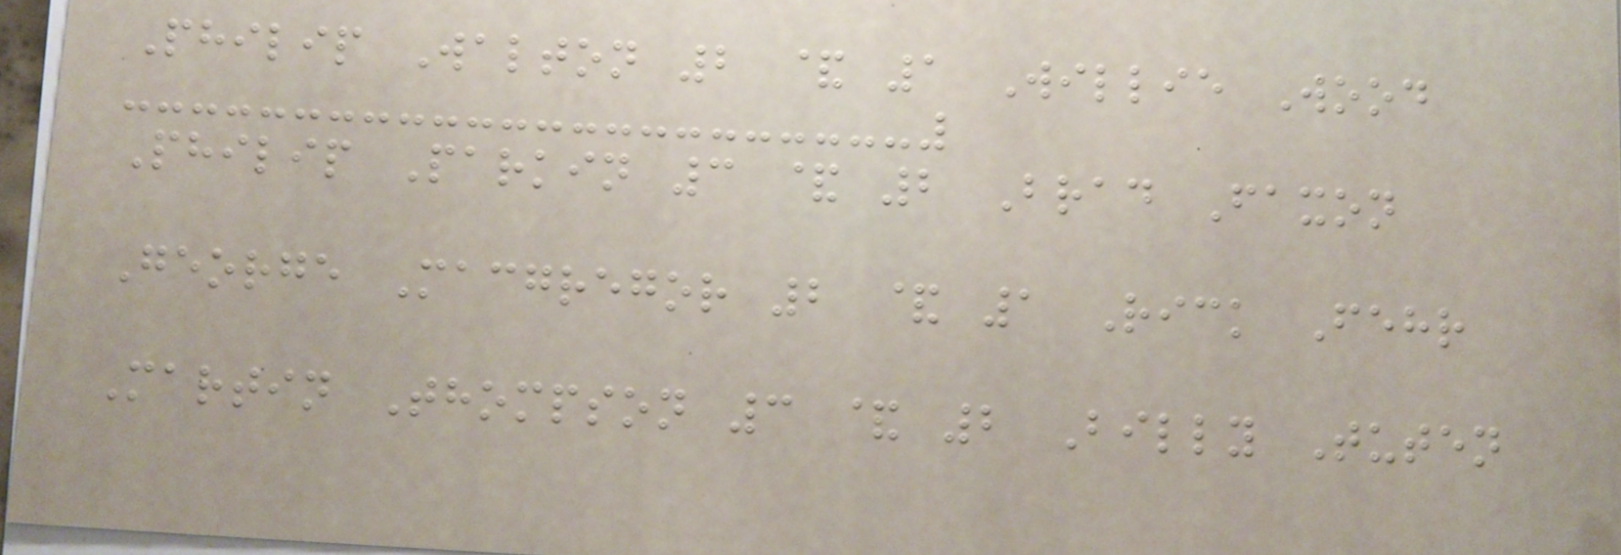Philip Walton 2 & 1 Willie Wood
Philip Parkin 3 & 2 Brad Faxon
George Macgregor 2 & 1 Rick Fehr
Martin Thompson 3 & 2 Billy Tuten
